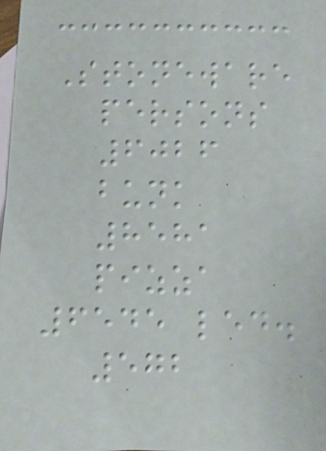Stoneware
persons
6026
bunk
8581
pizza
6545 led.
572
